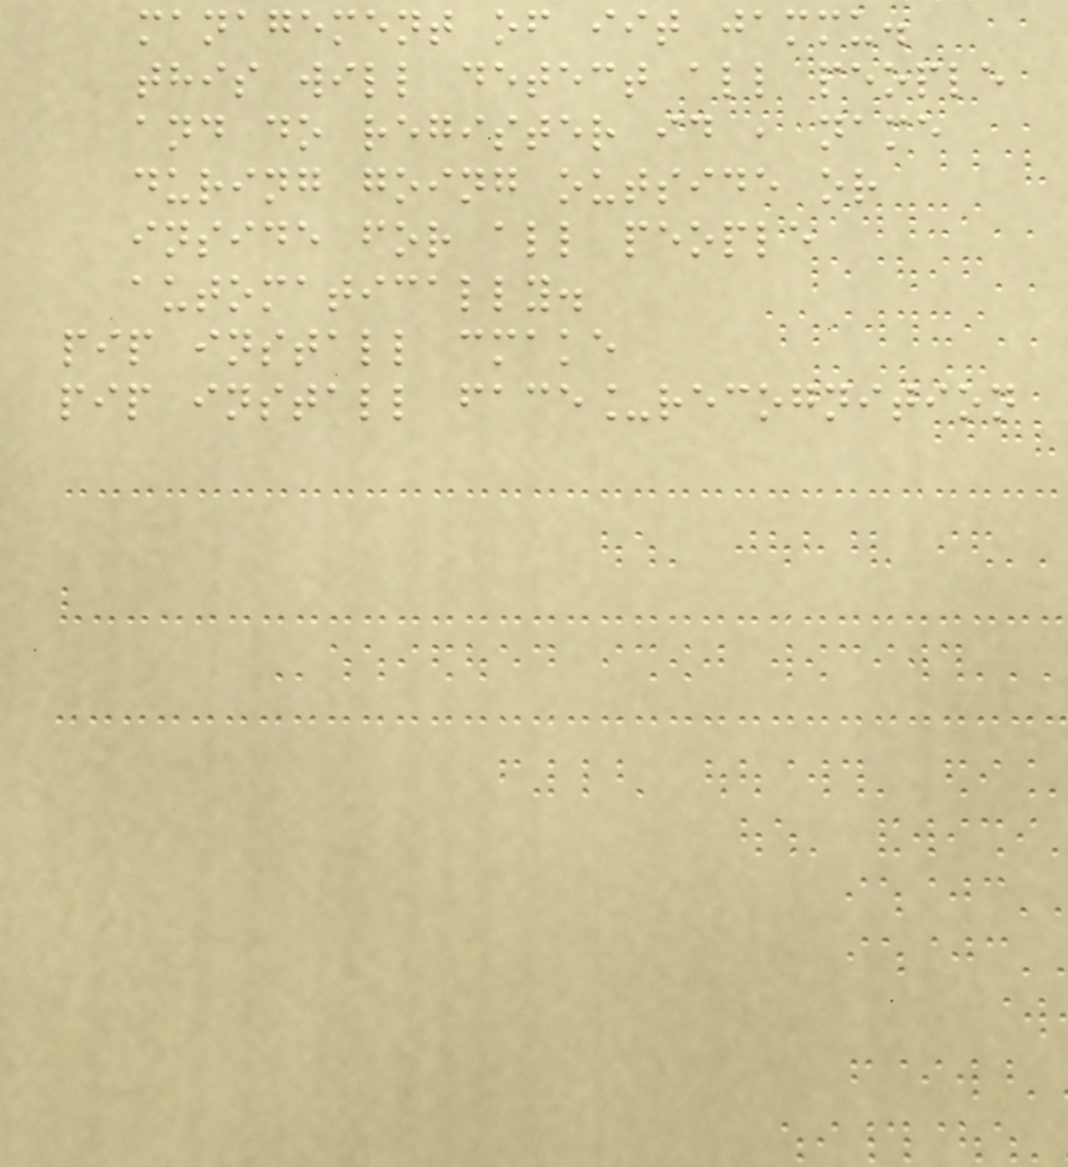management of iit jammu.
this will detect all people
and do register id , name
during going outside or
inside for all people
automatically.
pip install cmake
pip install face_recognition
